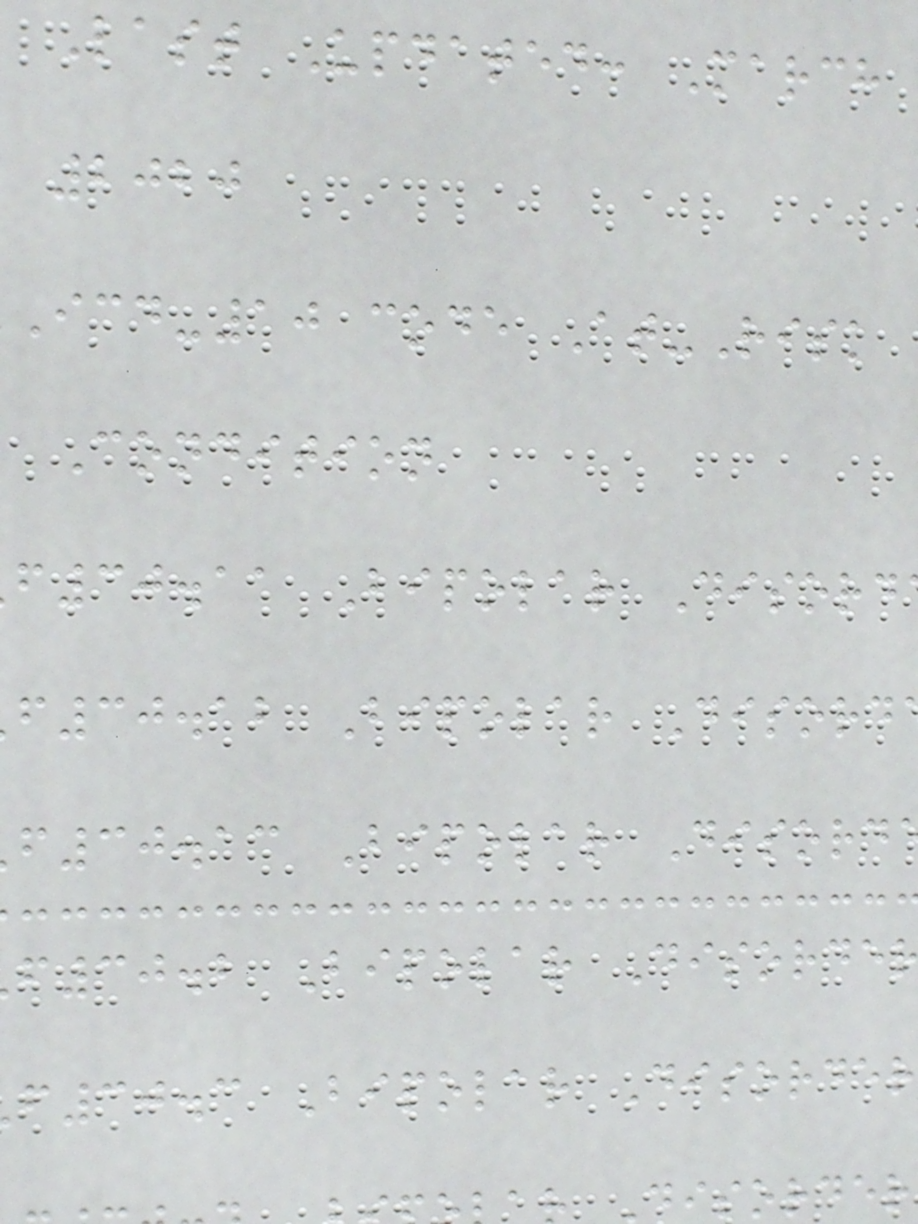Last Updated: March
2020
icd-10 code At-Risk
Condition
f30.11 Bipolar Disord
f30.12 Bipolar Disord
f30.13 Bipolar Disord
f30.2 Bipolar Disorde
f30.3 Bipolar Disorder
disorder
